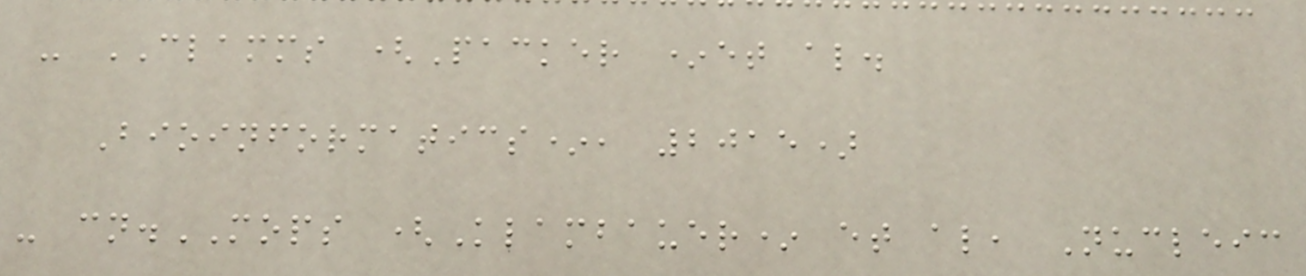- CLAMMS (Packer *et al.
Bioinformatics*, 2015)
- cn.MOPS (Klambauer* et al, Nucleic
